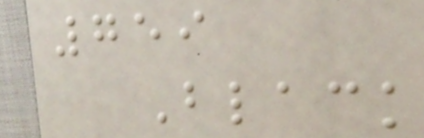759
Black
